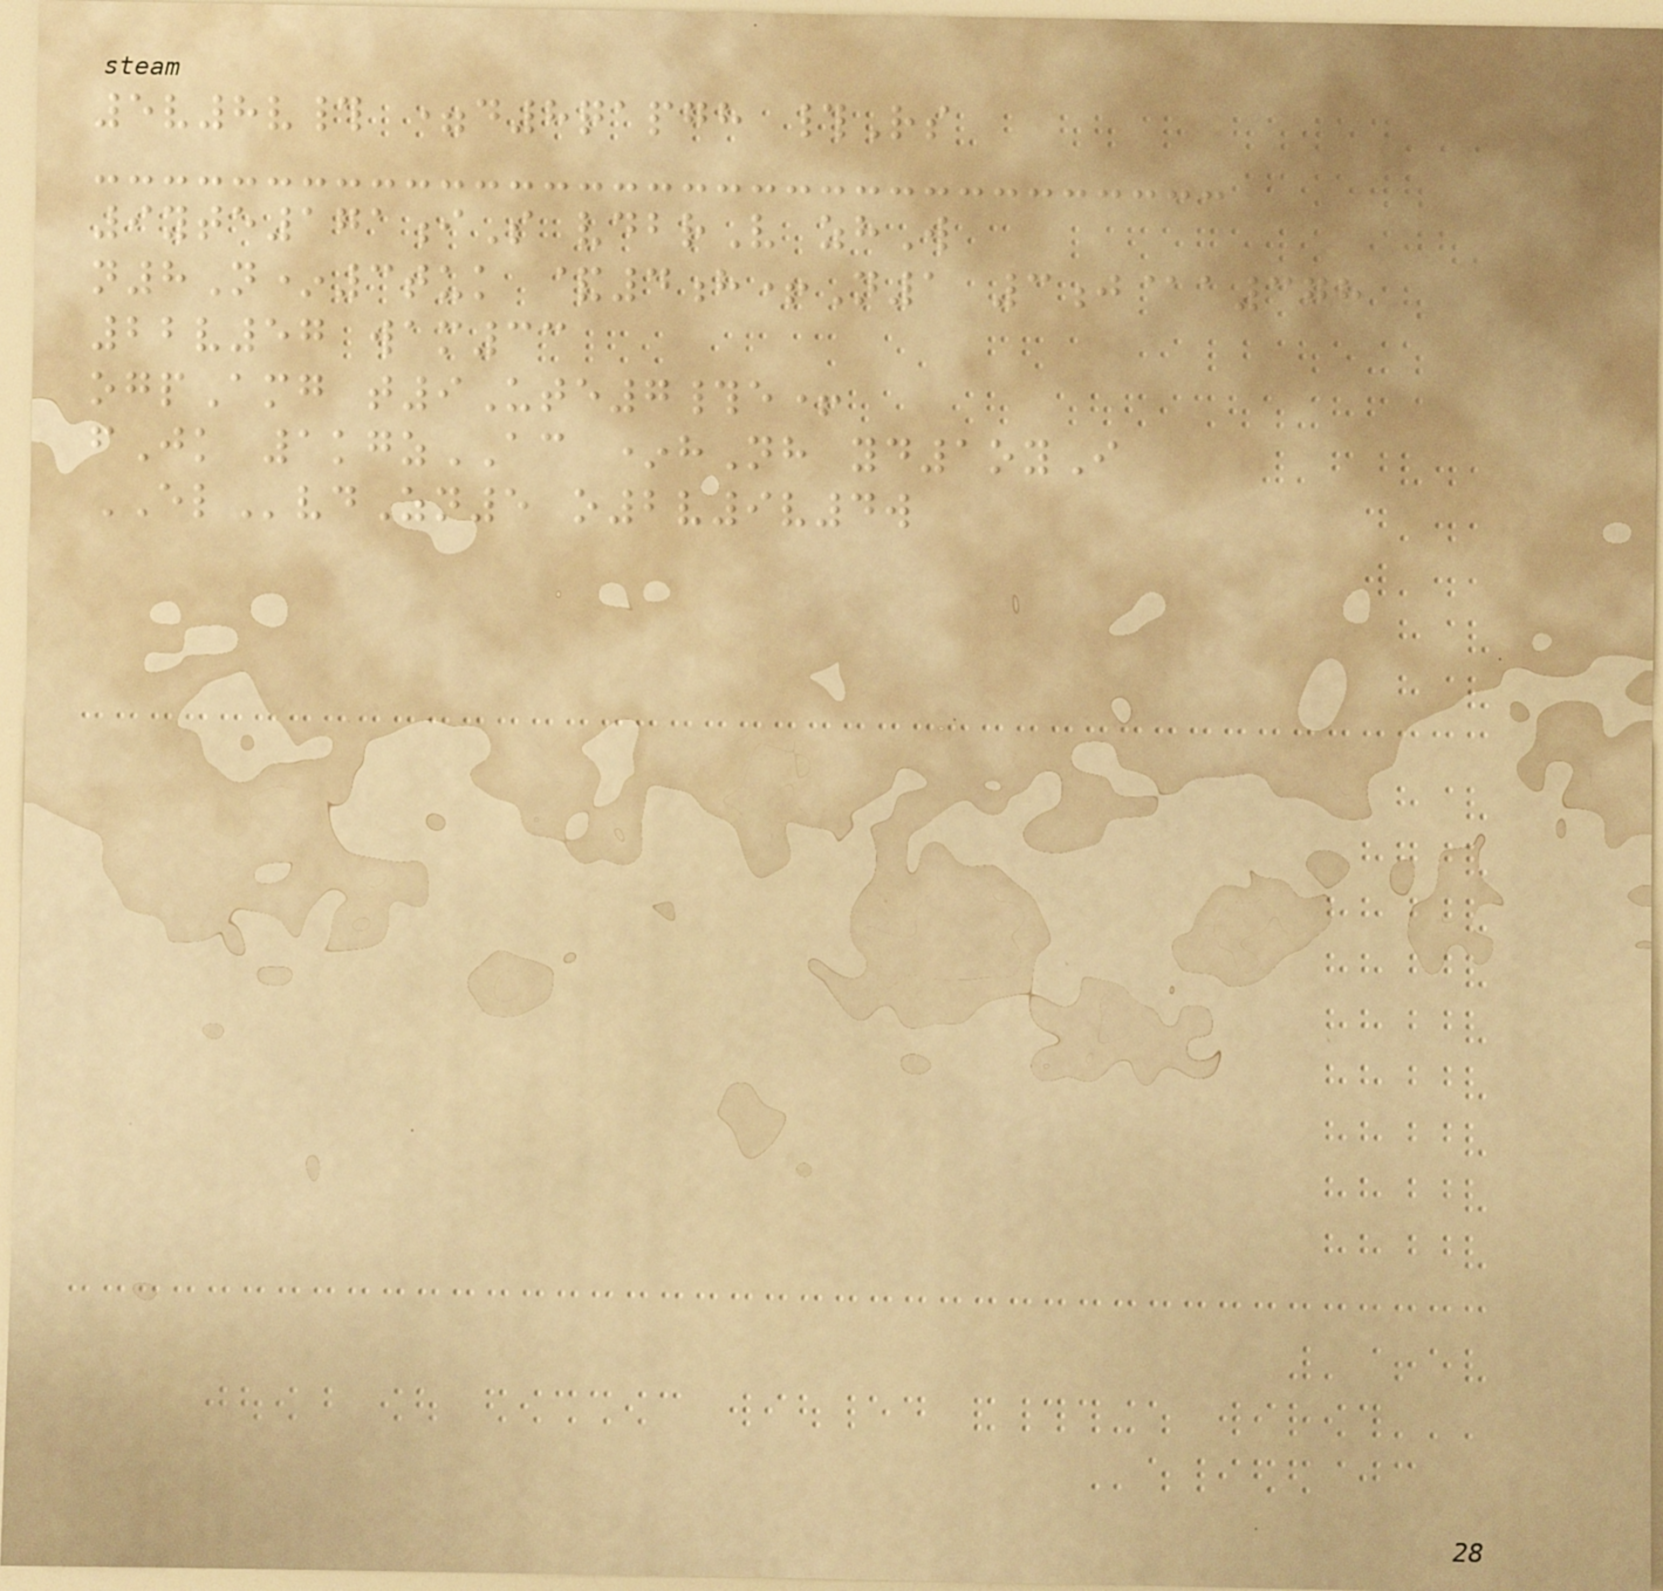5v8v# =d8qapgh #Rs
9yte171iS vdbrV zhW
n8N*3tuk &4h+N1 3j@a378
22v57 wam33
ogpAmg t9Ute7#e+
fJk 1kgzAC *hNh yd1oyI
ELvdZn5 o2v9v4w
